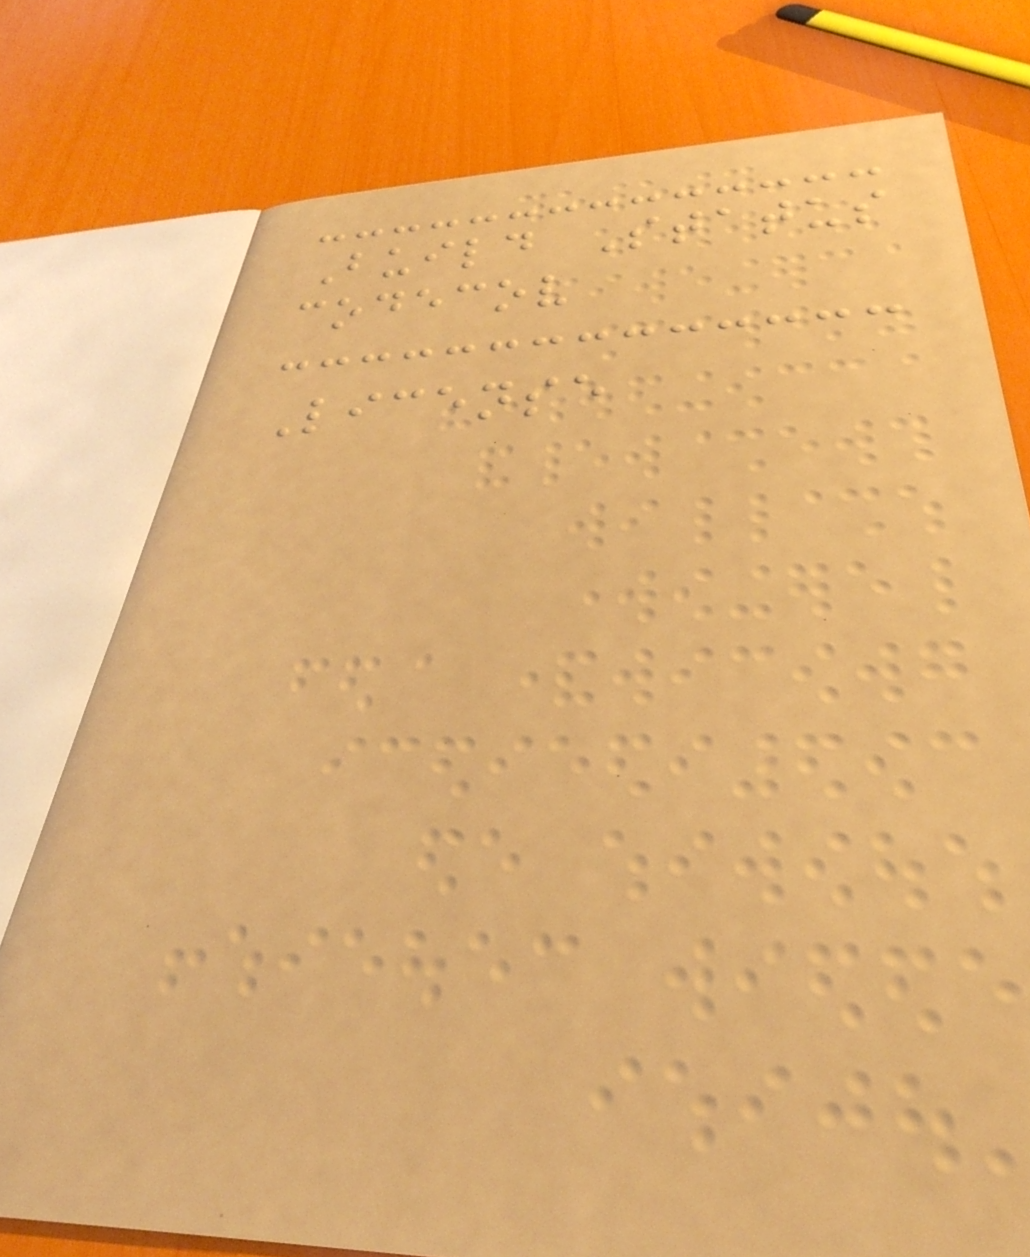Build Status
codecov
License
